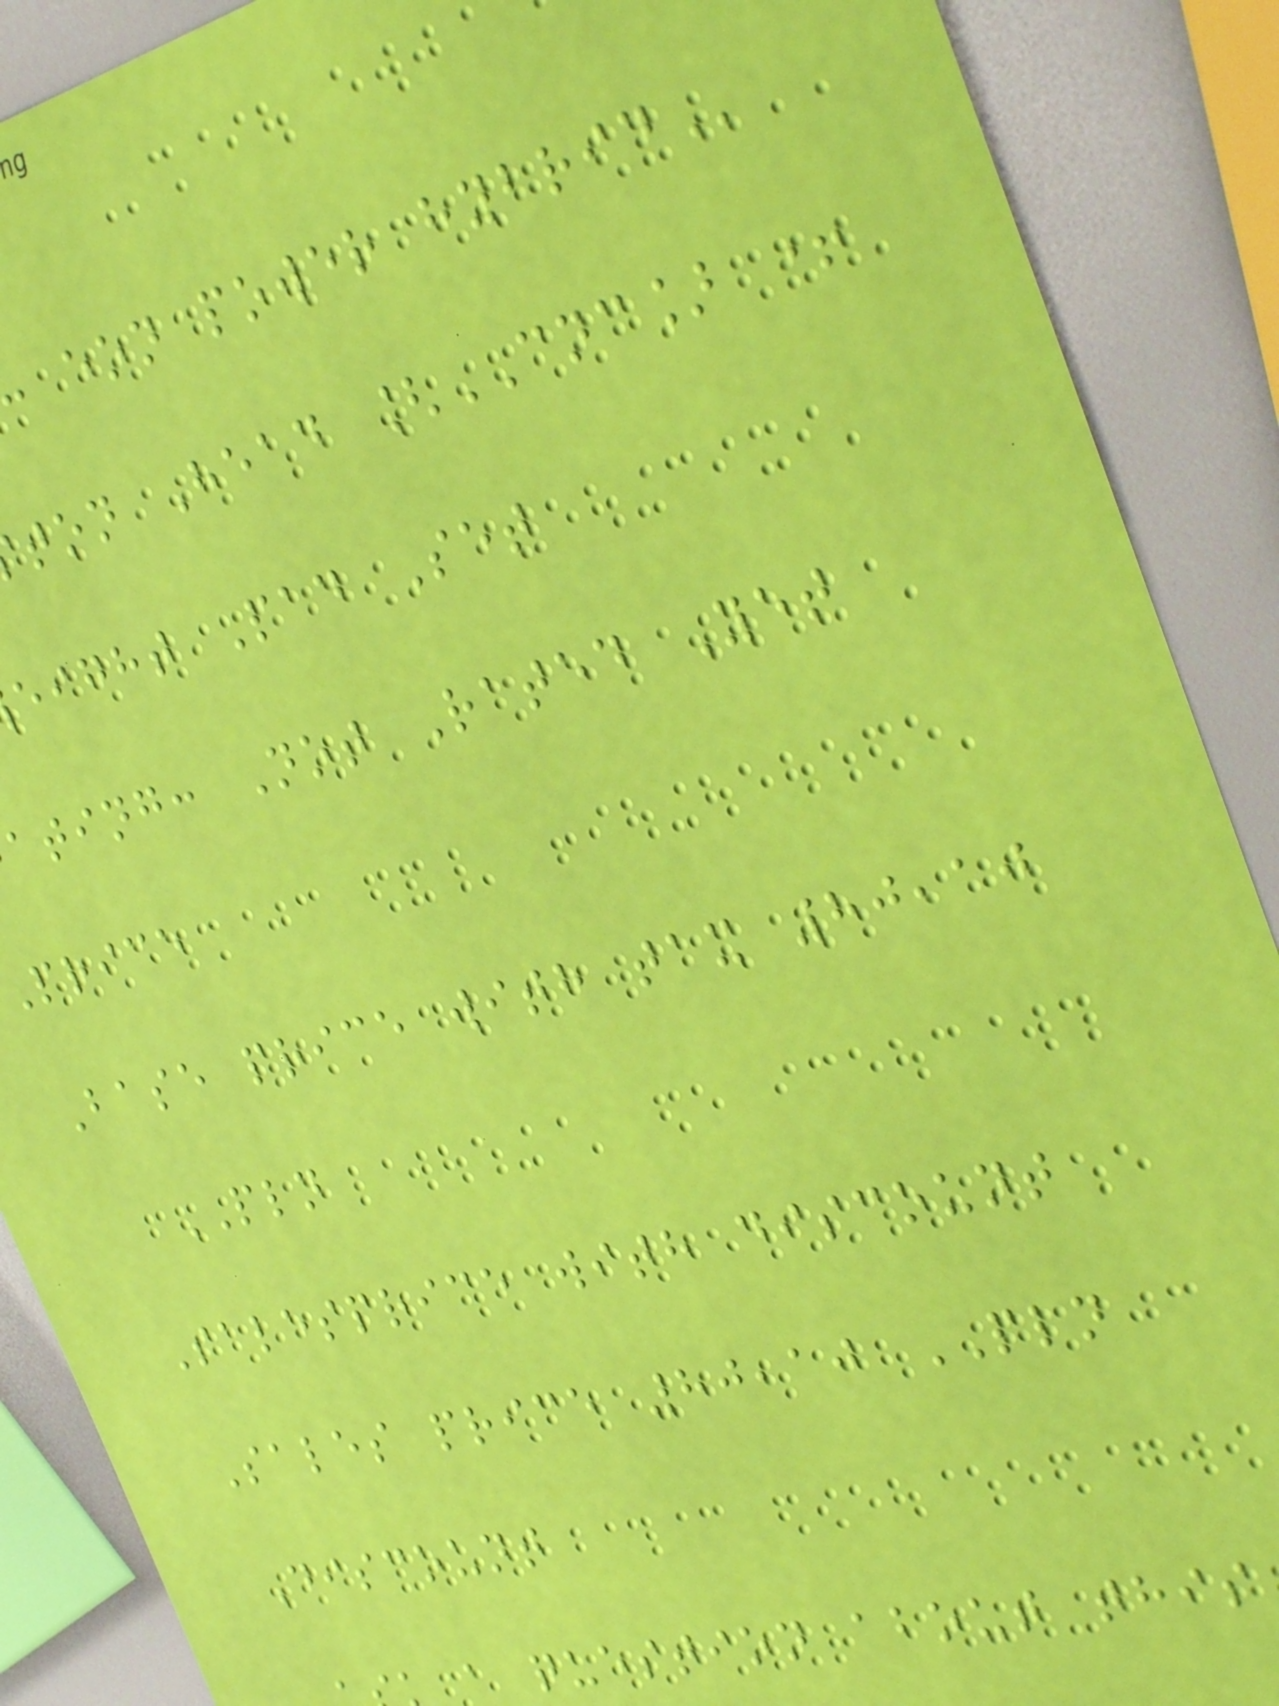eon power
ton Head [CNC] +
eight Pad Set
ating: Not Rated Yet
price
Base price with tax 80,10
PLN
Salesprice with discount
Sales price 80,10 PLN
Discount
a question about this
